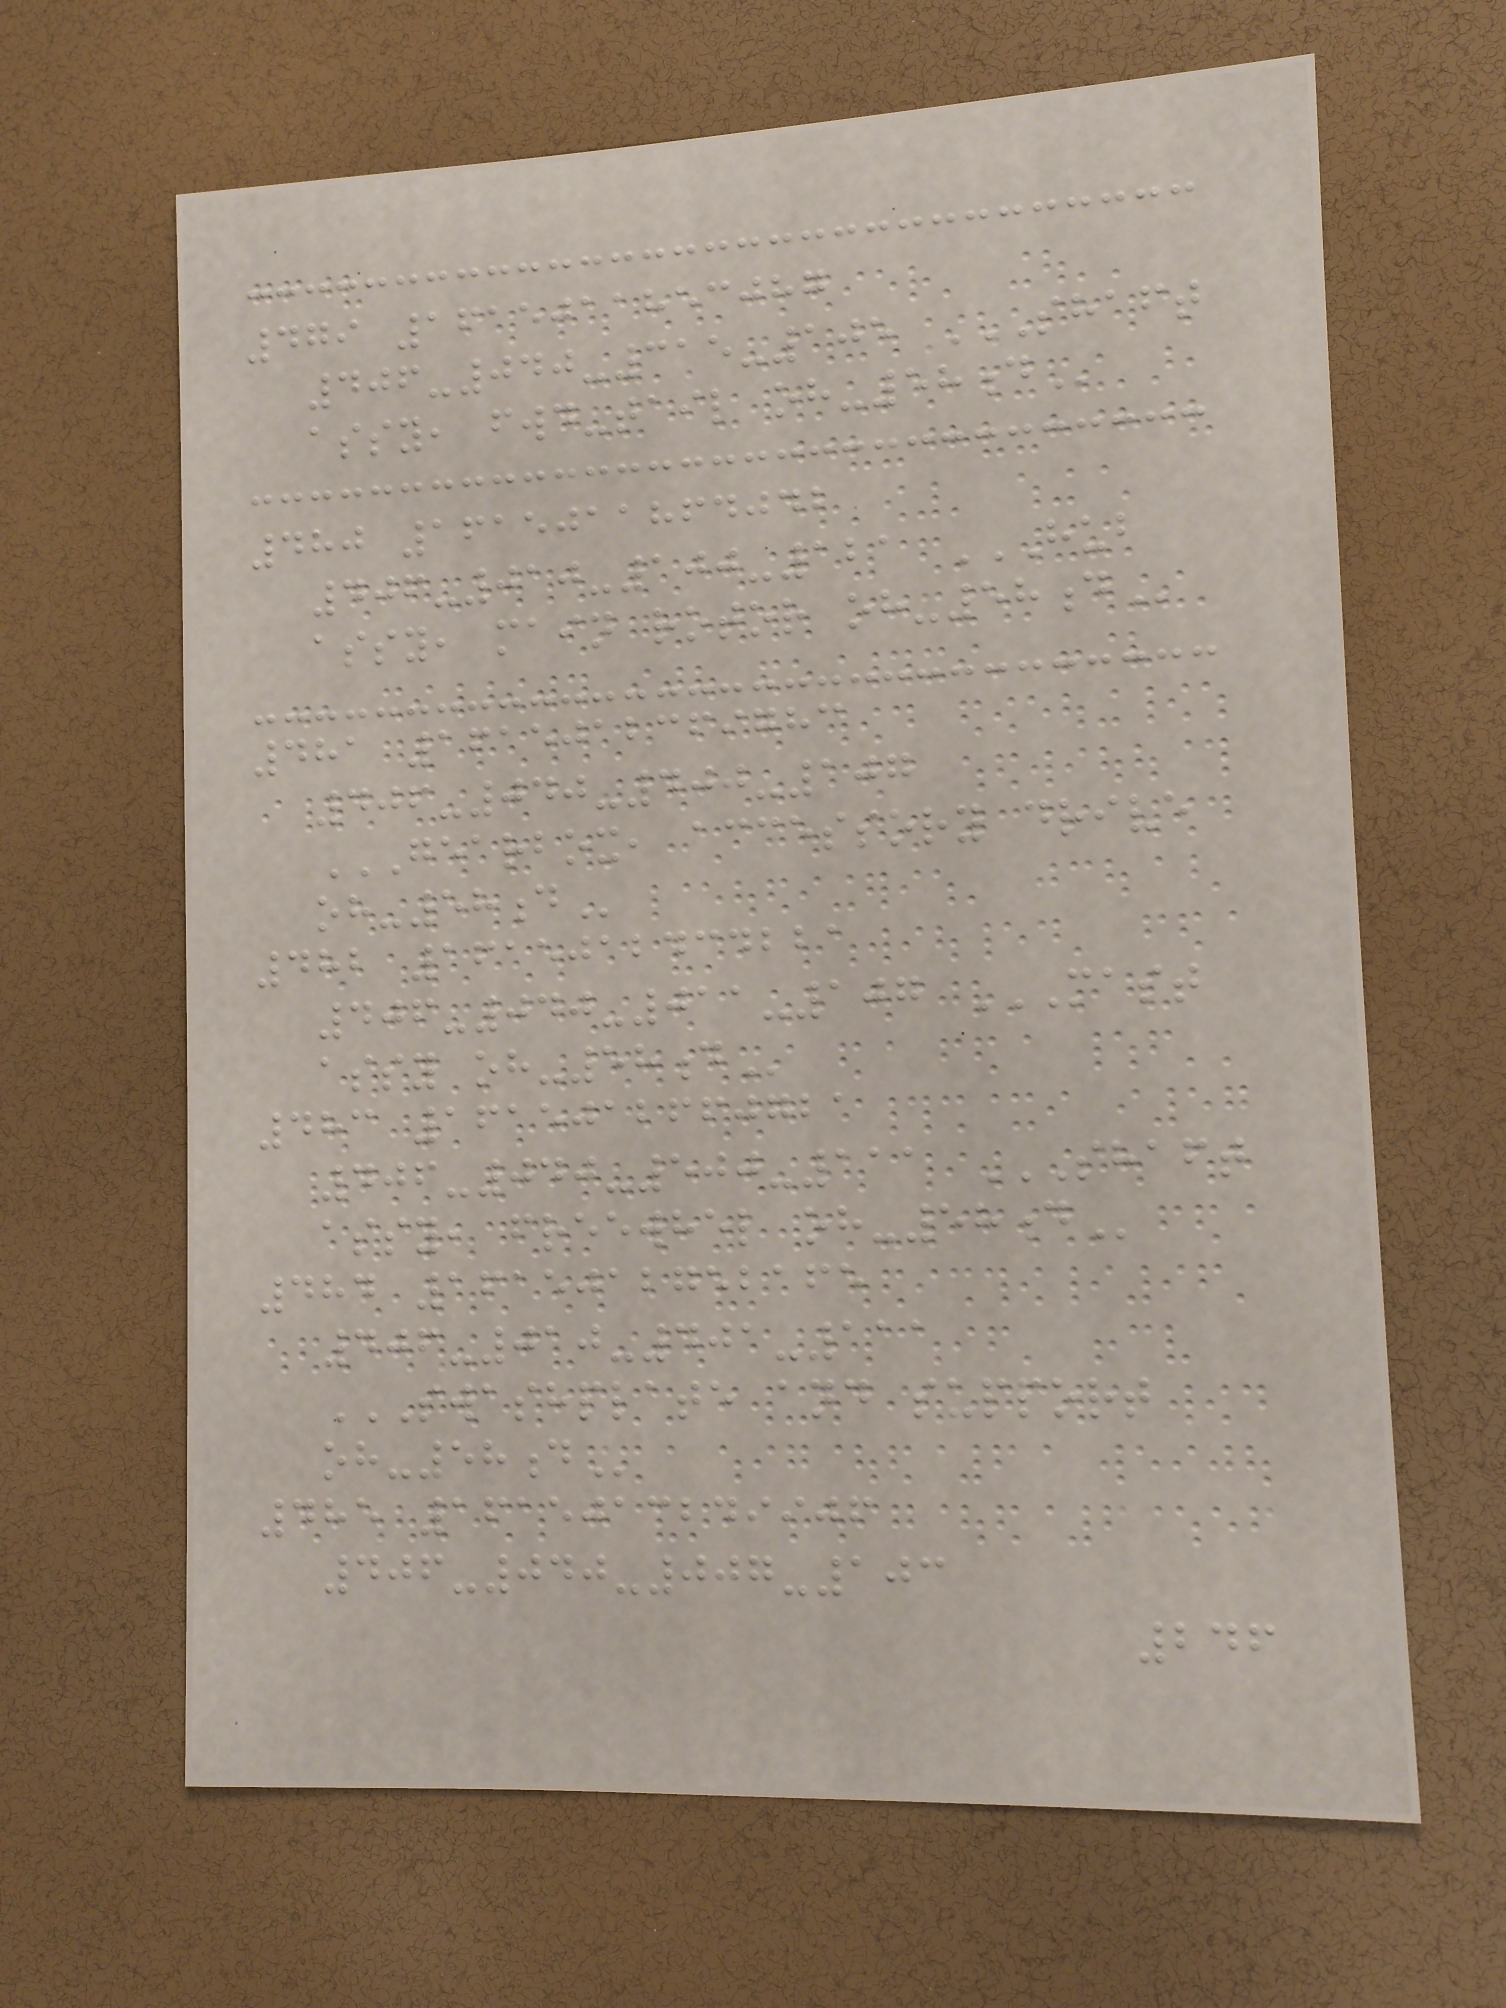479 1615011853087
406-040-315-105 SHAFT
ASSY, FWD-TAIL OH-58D
480 1615011864042
406-010-100-121 HUB
ASSY, MAIN ROTOR OH-58D
481 1615012369783
406-040-400-107
GEARBOX, ACCESSORY DRIVE
OH-58D
482 1615012434221
406-040-011-107 MAST
ASSY OH-58D
483 1615012660721
406-040-500-111 SHAFT
ASSY, FREEWHEL OH-58D
484 1615012752165
406-010-401-111
SWASHPLATE AND SUPPORT
OH-58D
485 1615013249906
406-040-007-103
246
